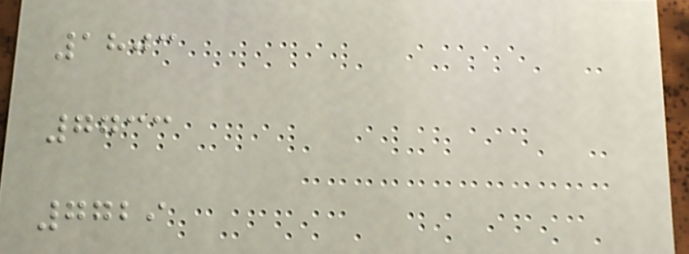1803
7733
7729
